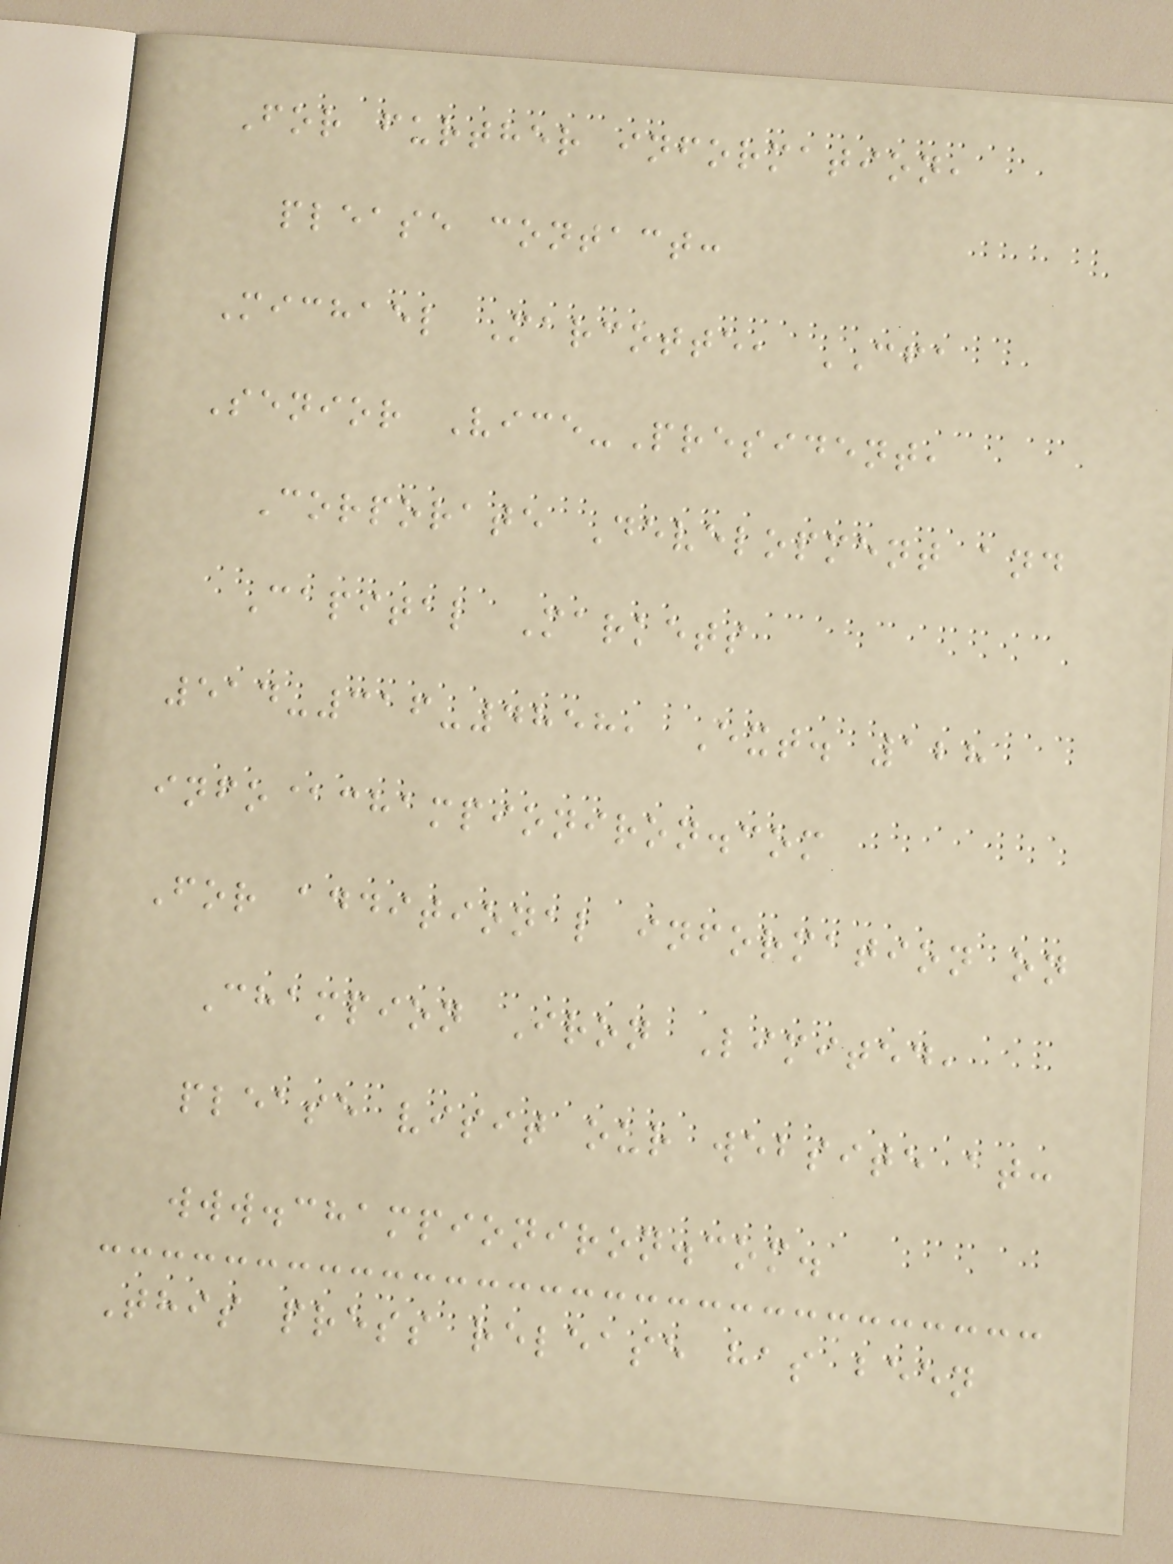For further information,
please contact:
Michael Marcotte, CFA
Senior Vice-President,
Corporate Development and
Capital Markets
514-316-4858, Ext. 128
info@championiron.com
For additional information on
Champion Iron Limited,
please visit our website at:
www.championiron.com.
This press release has been
